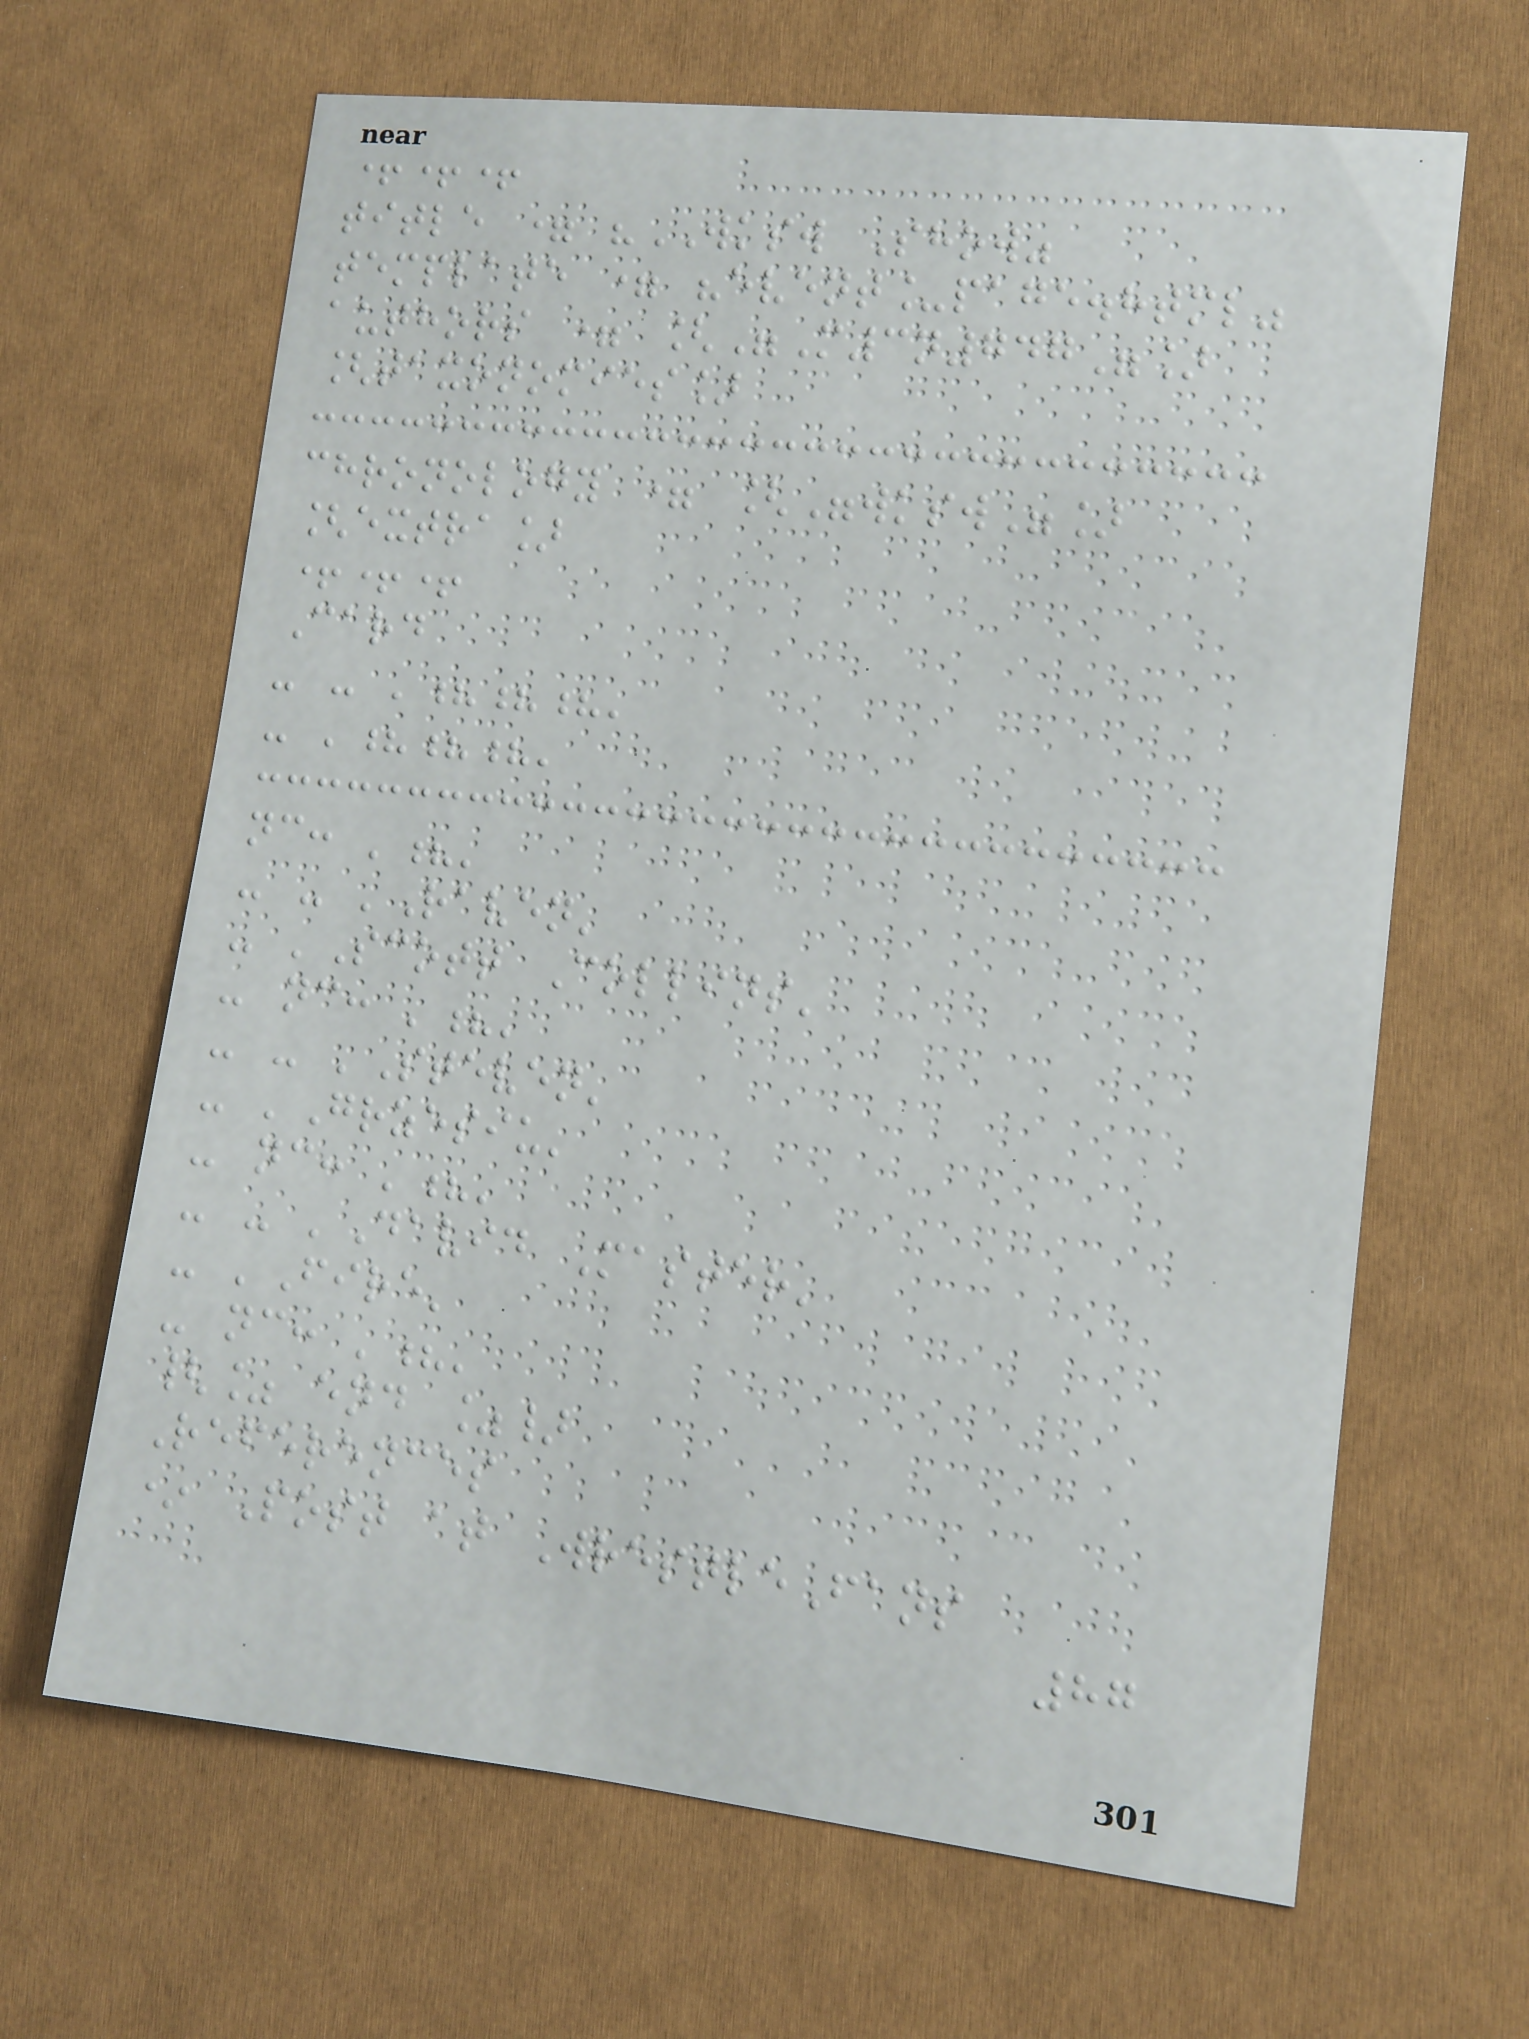+++
title = "WKSW Show"
template = "event_page.html"
authors = ["M3n747"]
[taxonomies]
chronology = ["wksw"]
[extra]
+++
Card
- - '???'
- '???'
nc: '?'
- - 'Raven'
- 'Scott Collins'
- nc: '?'
- - 'Steven'
- 'Grzesiu'
- nc: '?'
- - 'David Master'
- 'Fire'
- nc: '?'
{% end %}
References
* Post at WrestleFans
87
